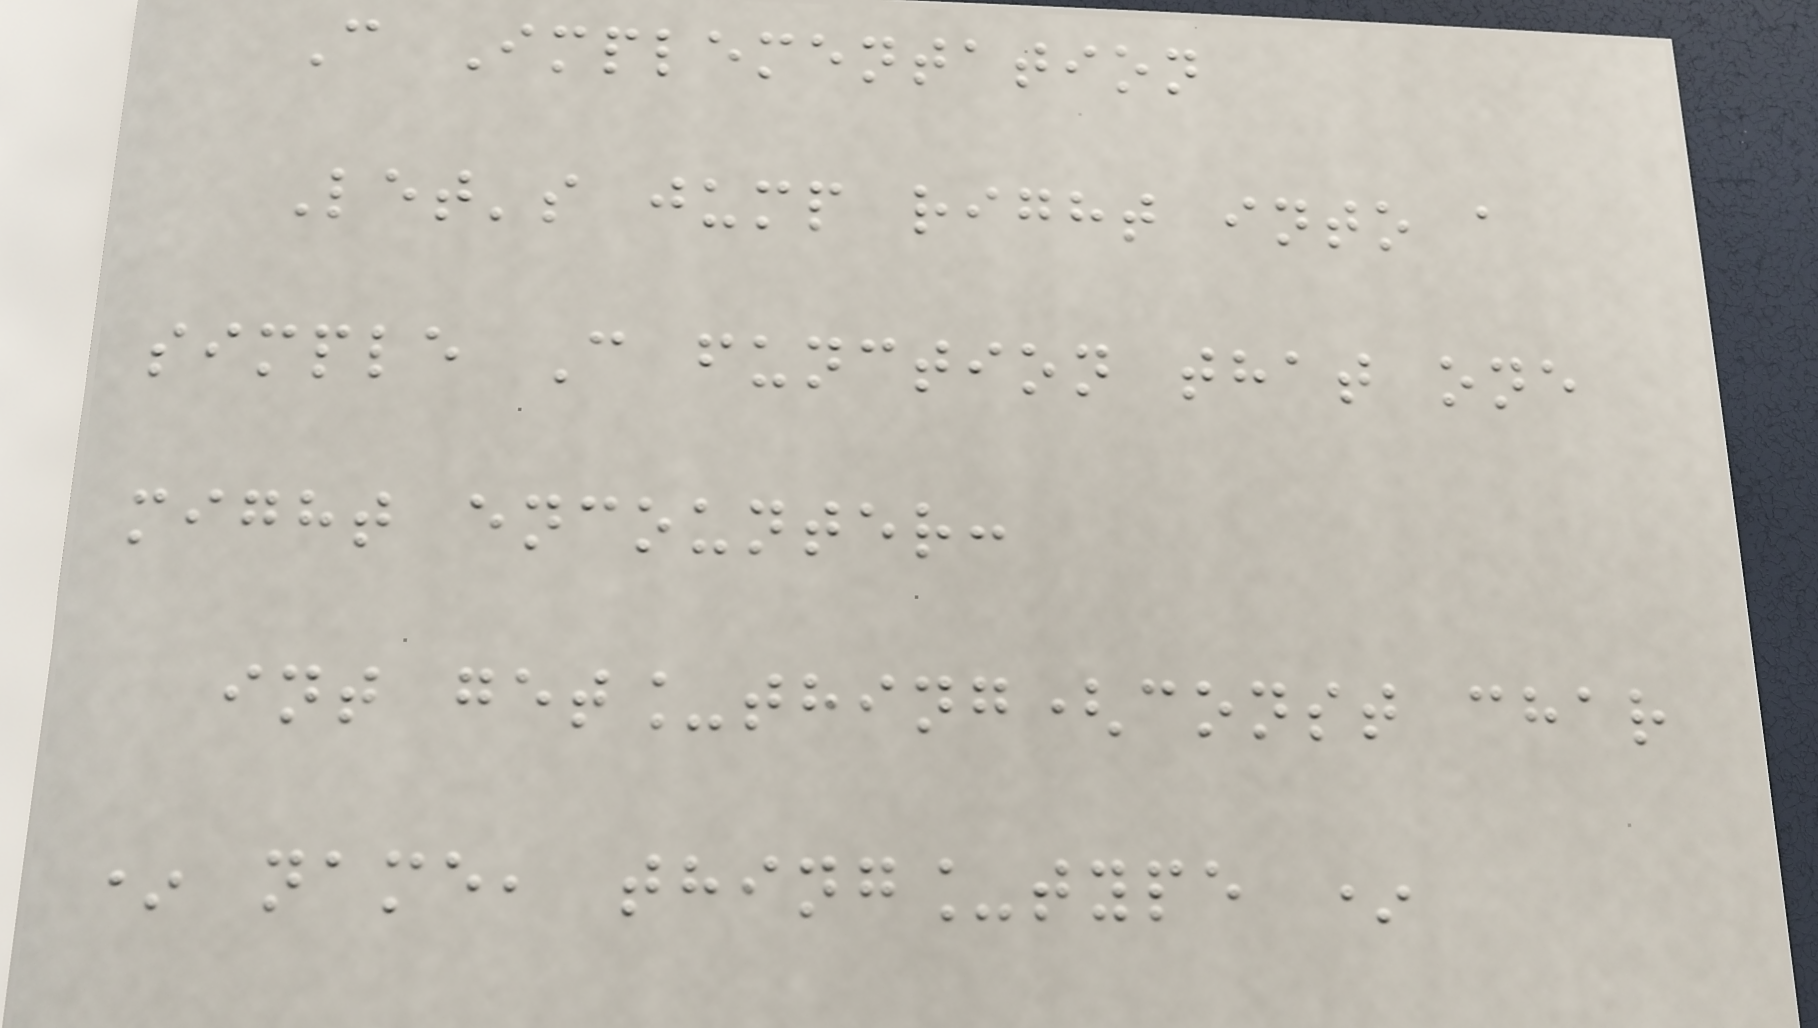C Implementation
Let's jump right into a
simple C function that one
might encounter:
int get_thing(const char
* name, thing_type *
